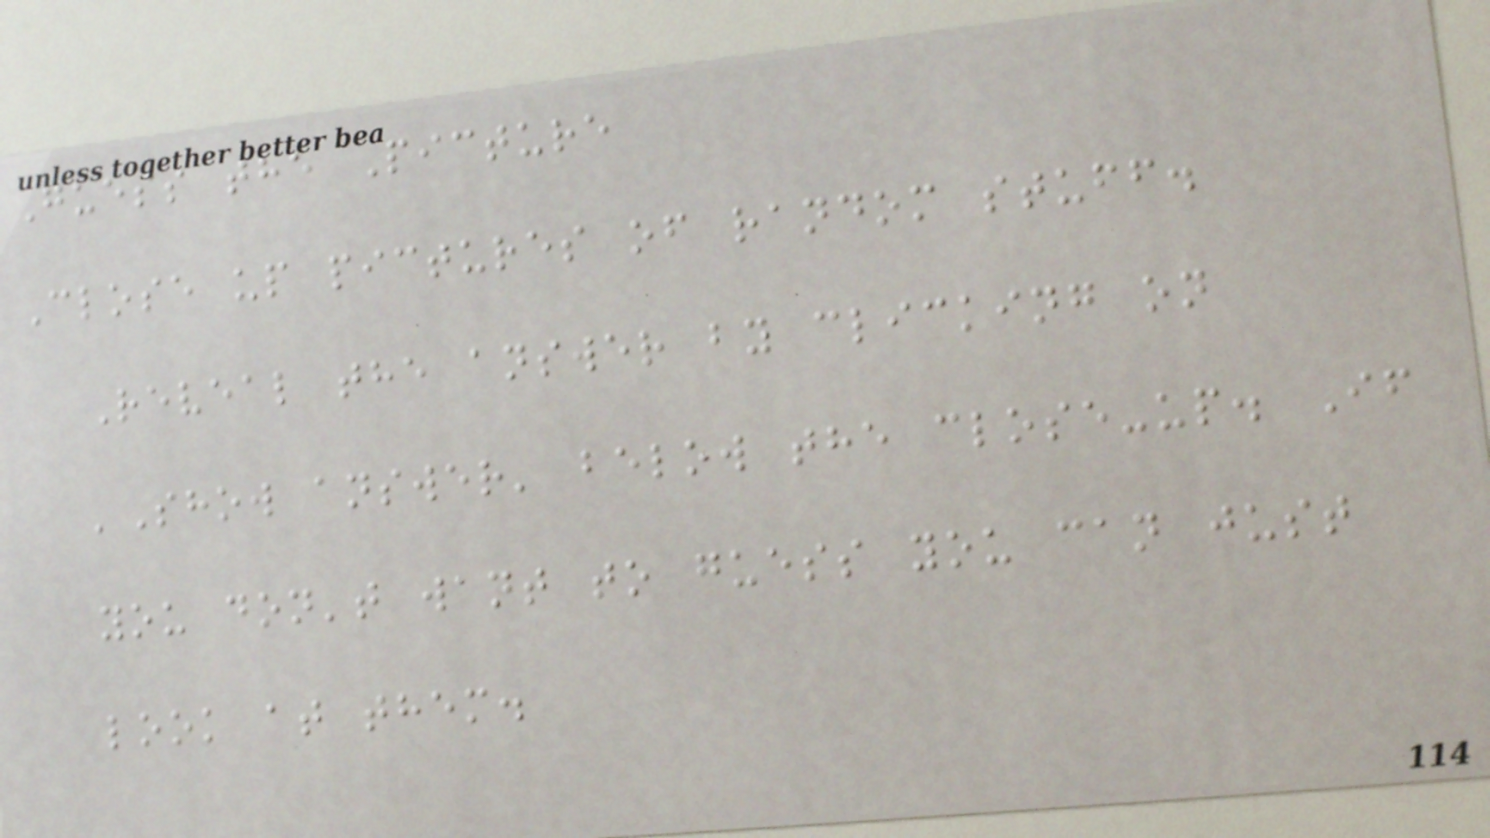Guess the Picture
Close up pictures of random stuff.
Reveal the answer by clicking on
'Show answer' below the close-up. If
you don't want to guess you can just
look at them.
